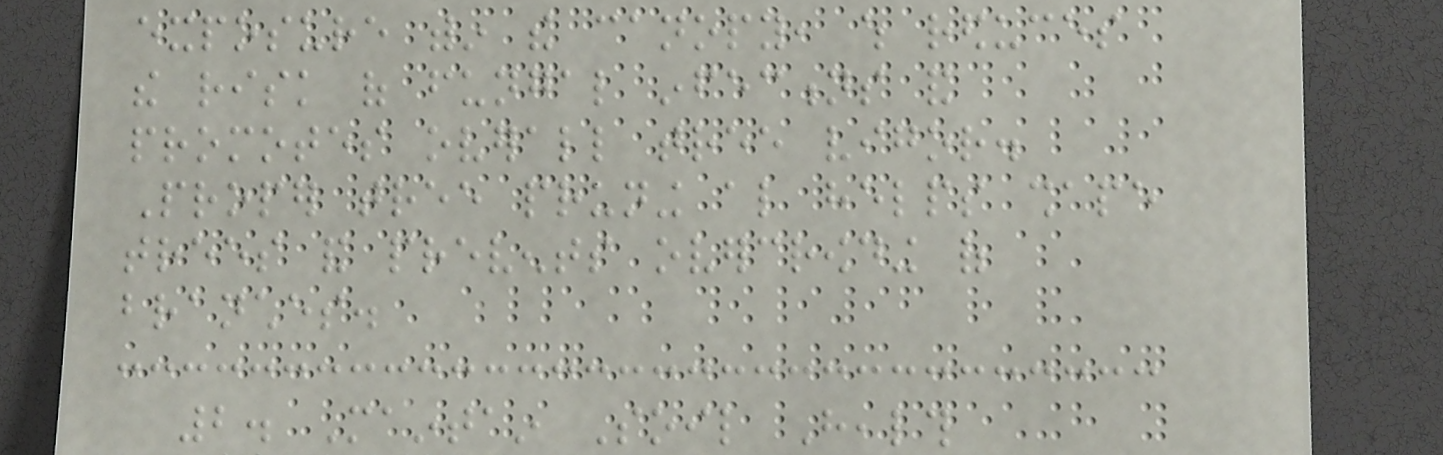exposure within the canopy, which reduces
the risk of fungal infections and
promotes overall tree vigor.
Proper tree pruning also helps shape
trees and prevents overcrowding of
branches.
2. Maintain Soil Health
